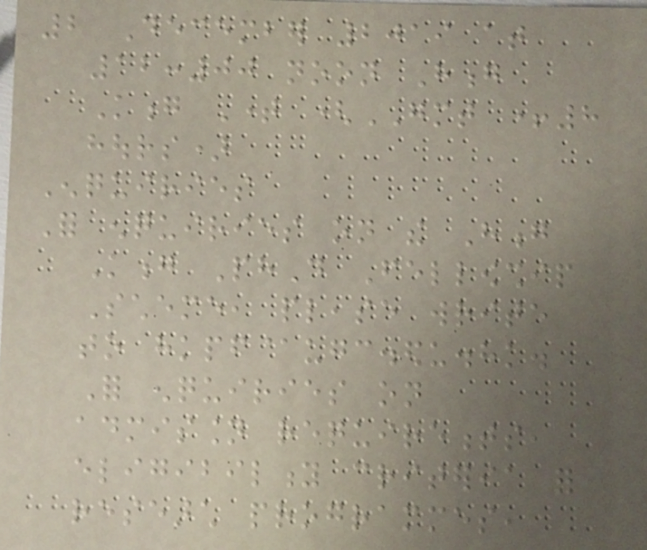2 December 2019 at
12:00 noon Hong
Kong Time (GMT +8
hours)
Enquiries
For enquiries on the Hong
Kong PhD Fellowship
Scheme, please write
to hkpf@ugc.edu.hk.
For enquiries on
admission requirements,
eligibility criteria for
research programmes,
